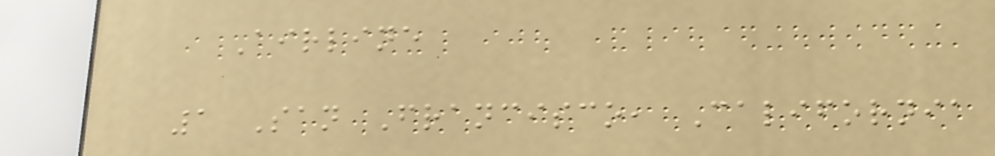Airline
1 San Francisco, California
